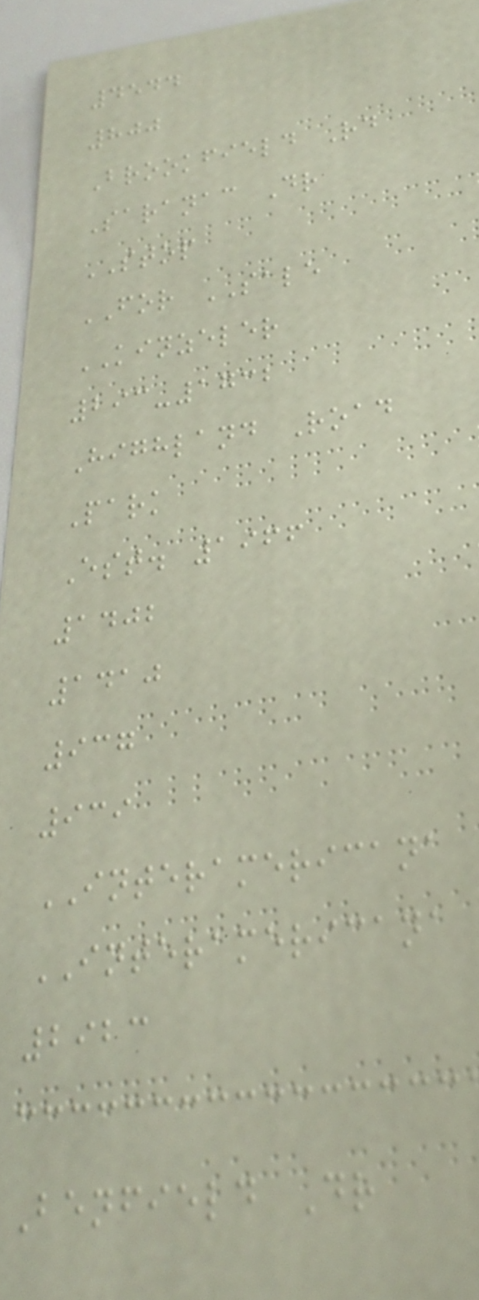4544
800
Brookfield Rd
Saranac Dr
STOP
FOR SALE
KINZELER
293-1732
Highland Road
Park
Est. 1966
1402
1410
937
939
INTERAMERICANA
INTERAMERICANA
2923
Benfield Dr
